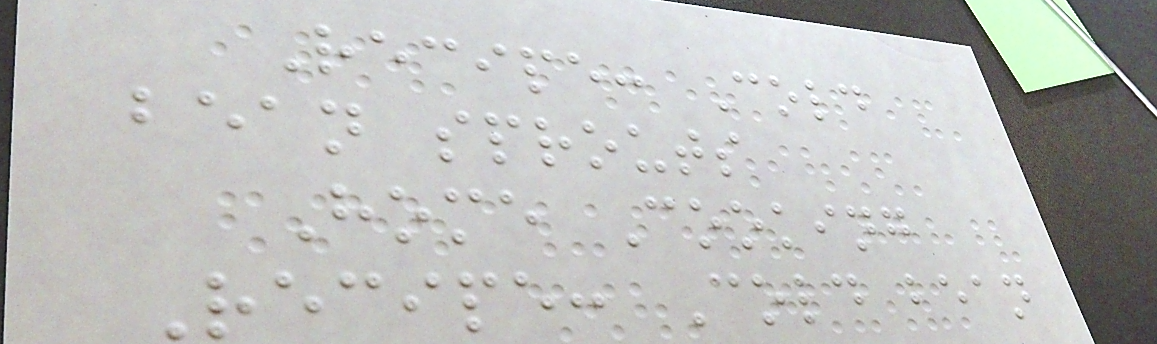Recipe: Cold
bean sprouts
Home Cooking
Recipe: Cold bean
